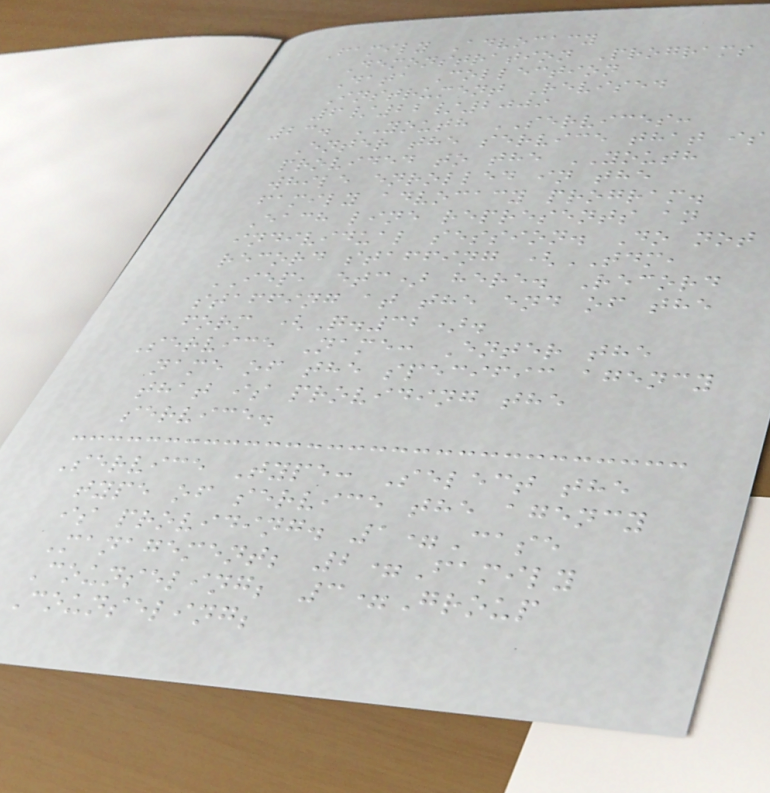Family Advocacy
Demonstration Programs
Data Collection
Instrument Revised
6/22/2009
23. YOUTH SERVICES:
Enter the service that is
provided to the YOUTH
while enrolled in the
family advocacy program.
Each line represents an
individual session. Do not
record staffing (TDM,
IEP, etc) here. Record
staffing at the end of the
form (Q.32).
Service Name: Enter the
name of the specific agency
that is providing the
service.
Service Type: Select the
type of service the agency
is providing. 1=Case
Management; 2=Family
Counseling; 3=Group
Counseling;
